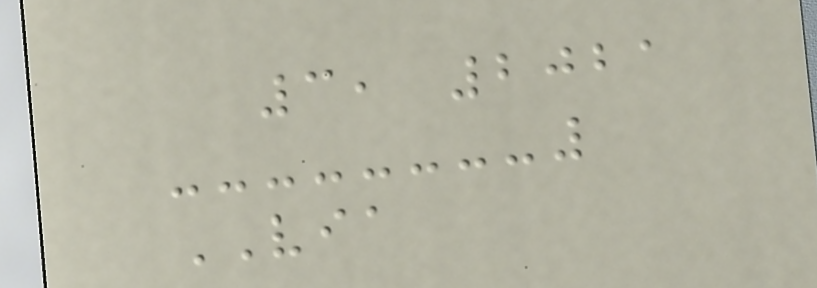3, 2021
VIA
